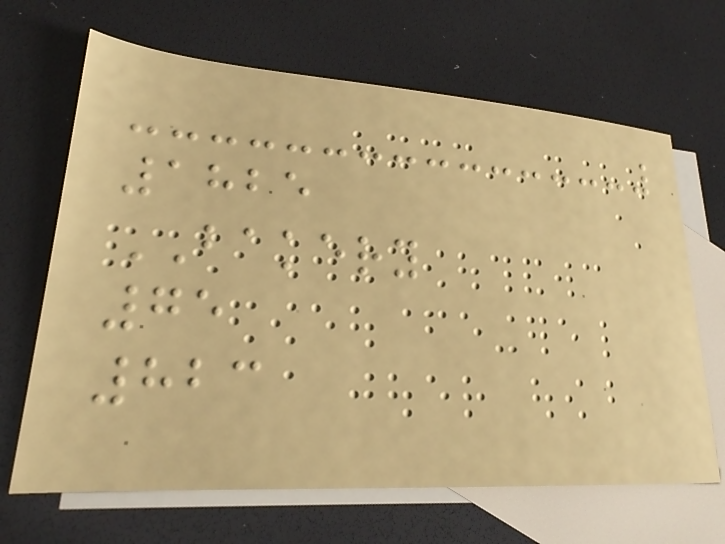1825
BAKERY
75
823
